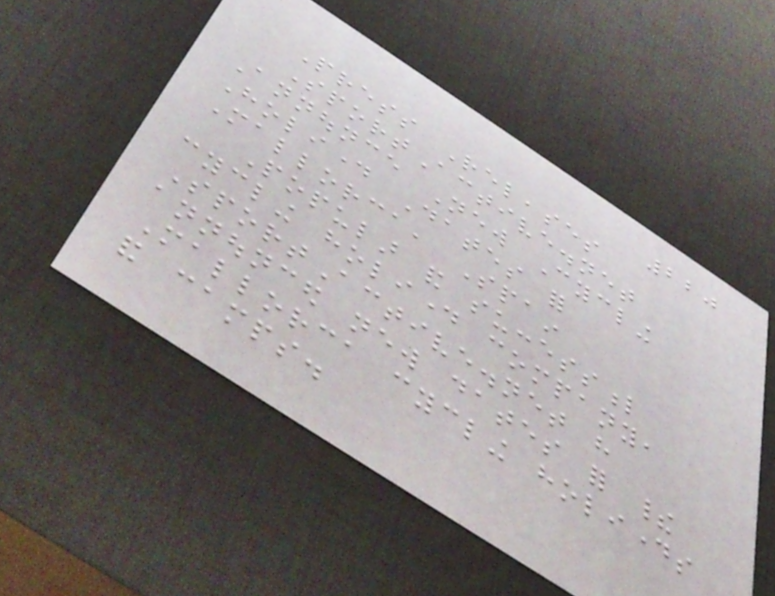220
Press Releases
SportActive.net
Announce New Cycling
Holiday Dates for
Mallorca, Spain
Popular and successful
cycling holiday company,
SportActive.net have
announced new dates for their
Mallorca cycling holidays
and camps.
